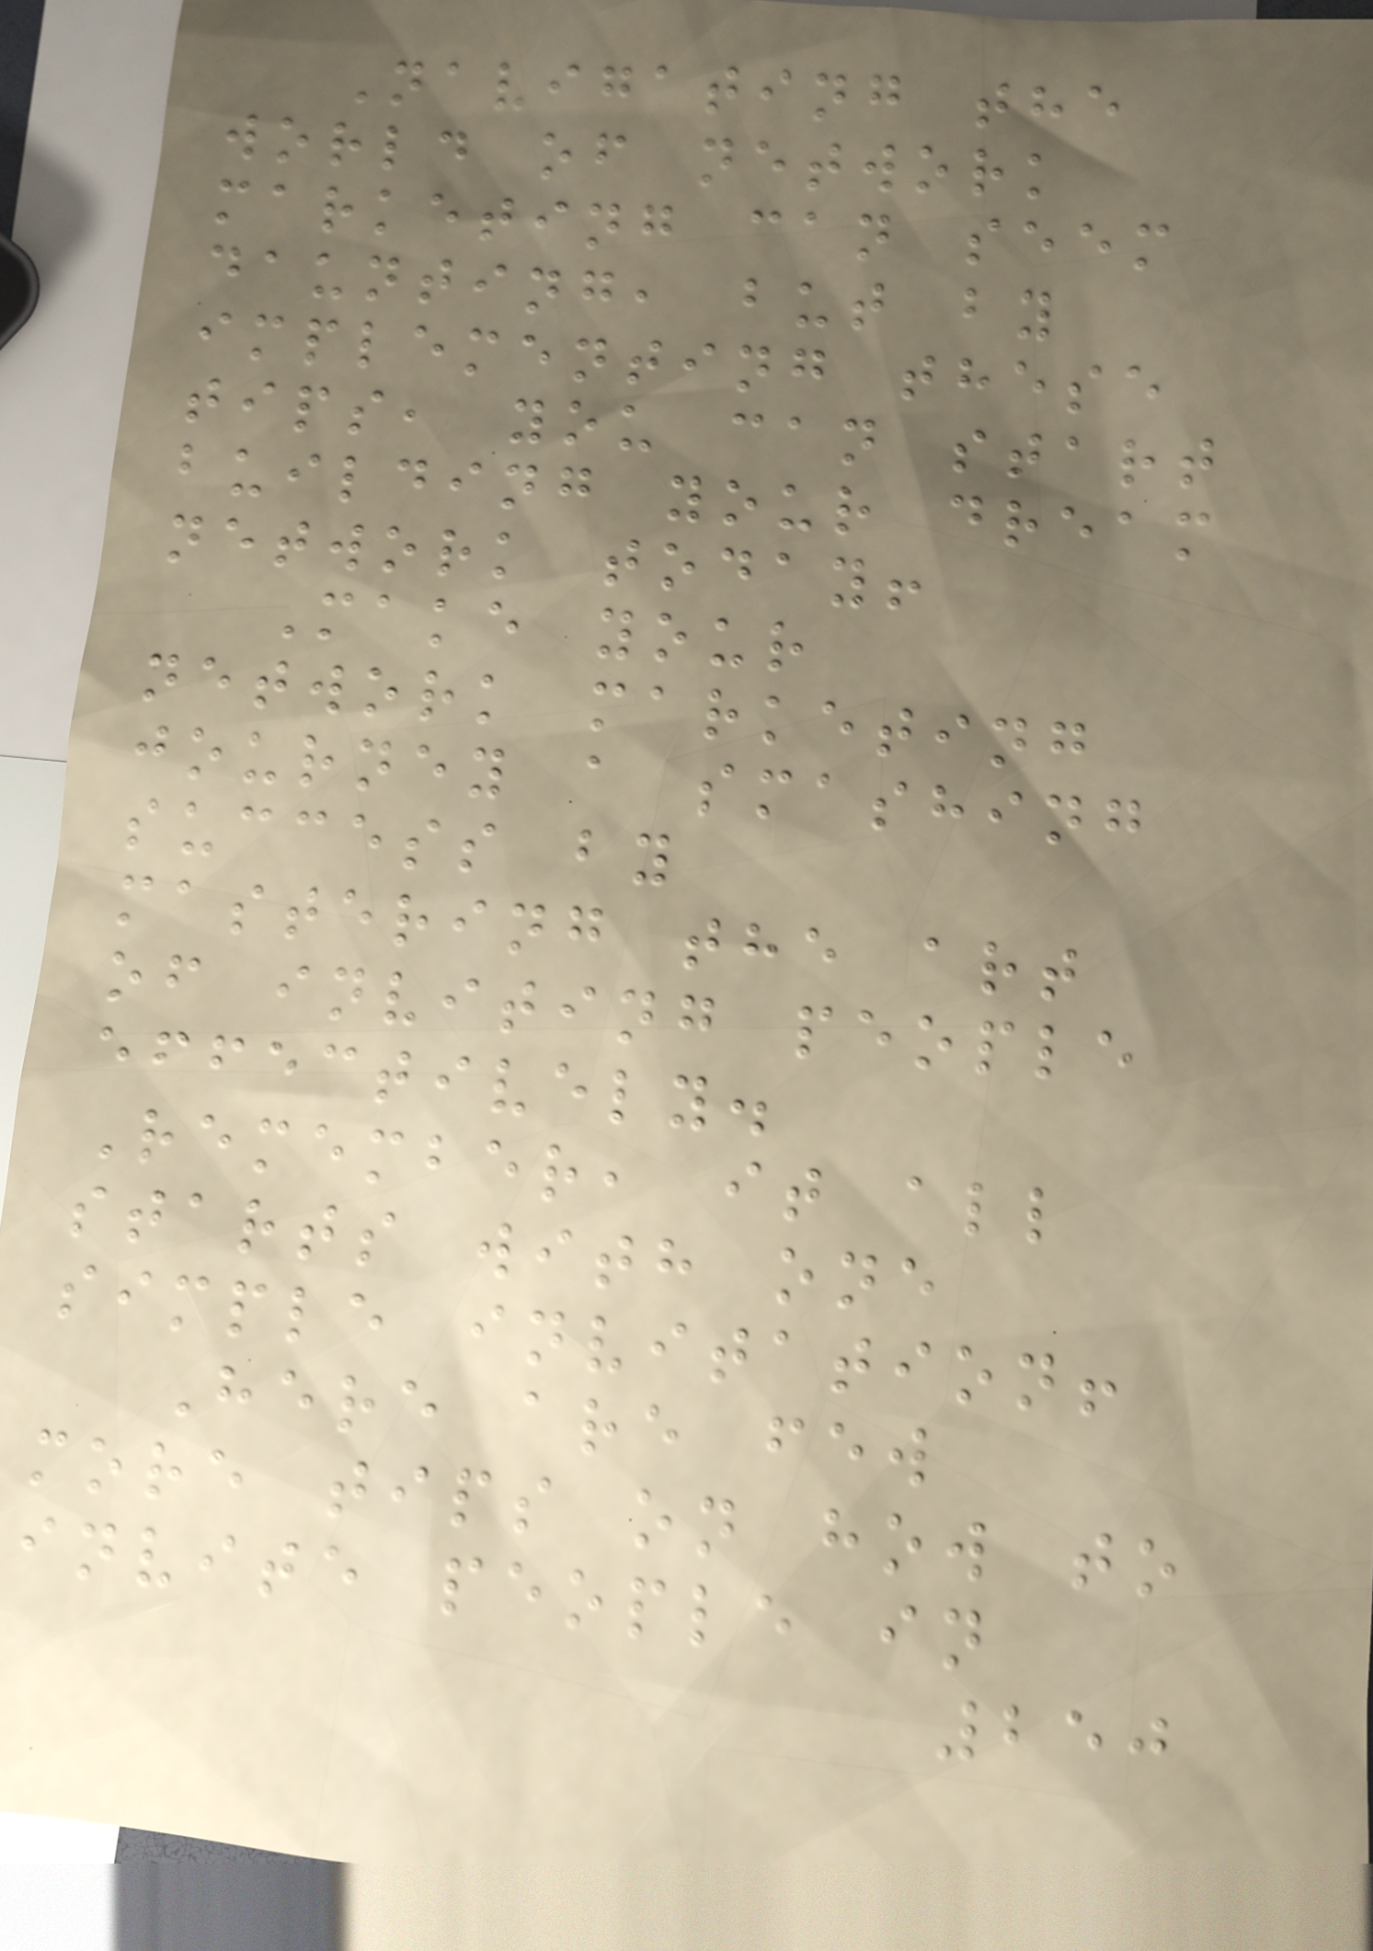Navigating the
world of network
marketing can seem
daunting, but by
implementing these
tips, you can start
building your dream
network today!
Make your
network marketing
journey a smashing
success by
mastering the art
of inviting people
effectively.
Remember, it all
starts with one
simple invitation!
Here are few
more tips on how to
invite people in
250
